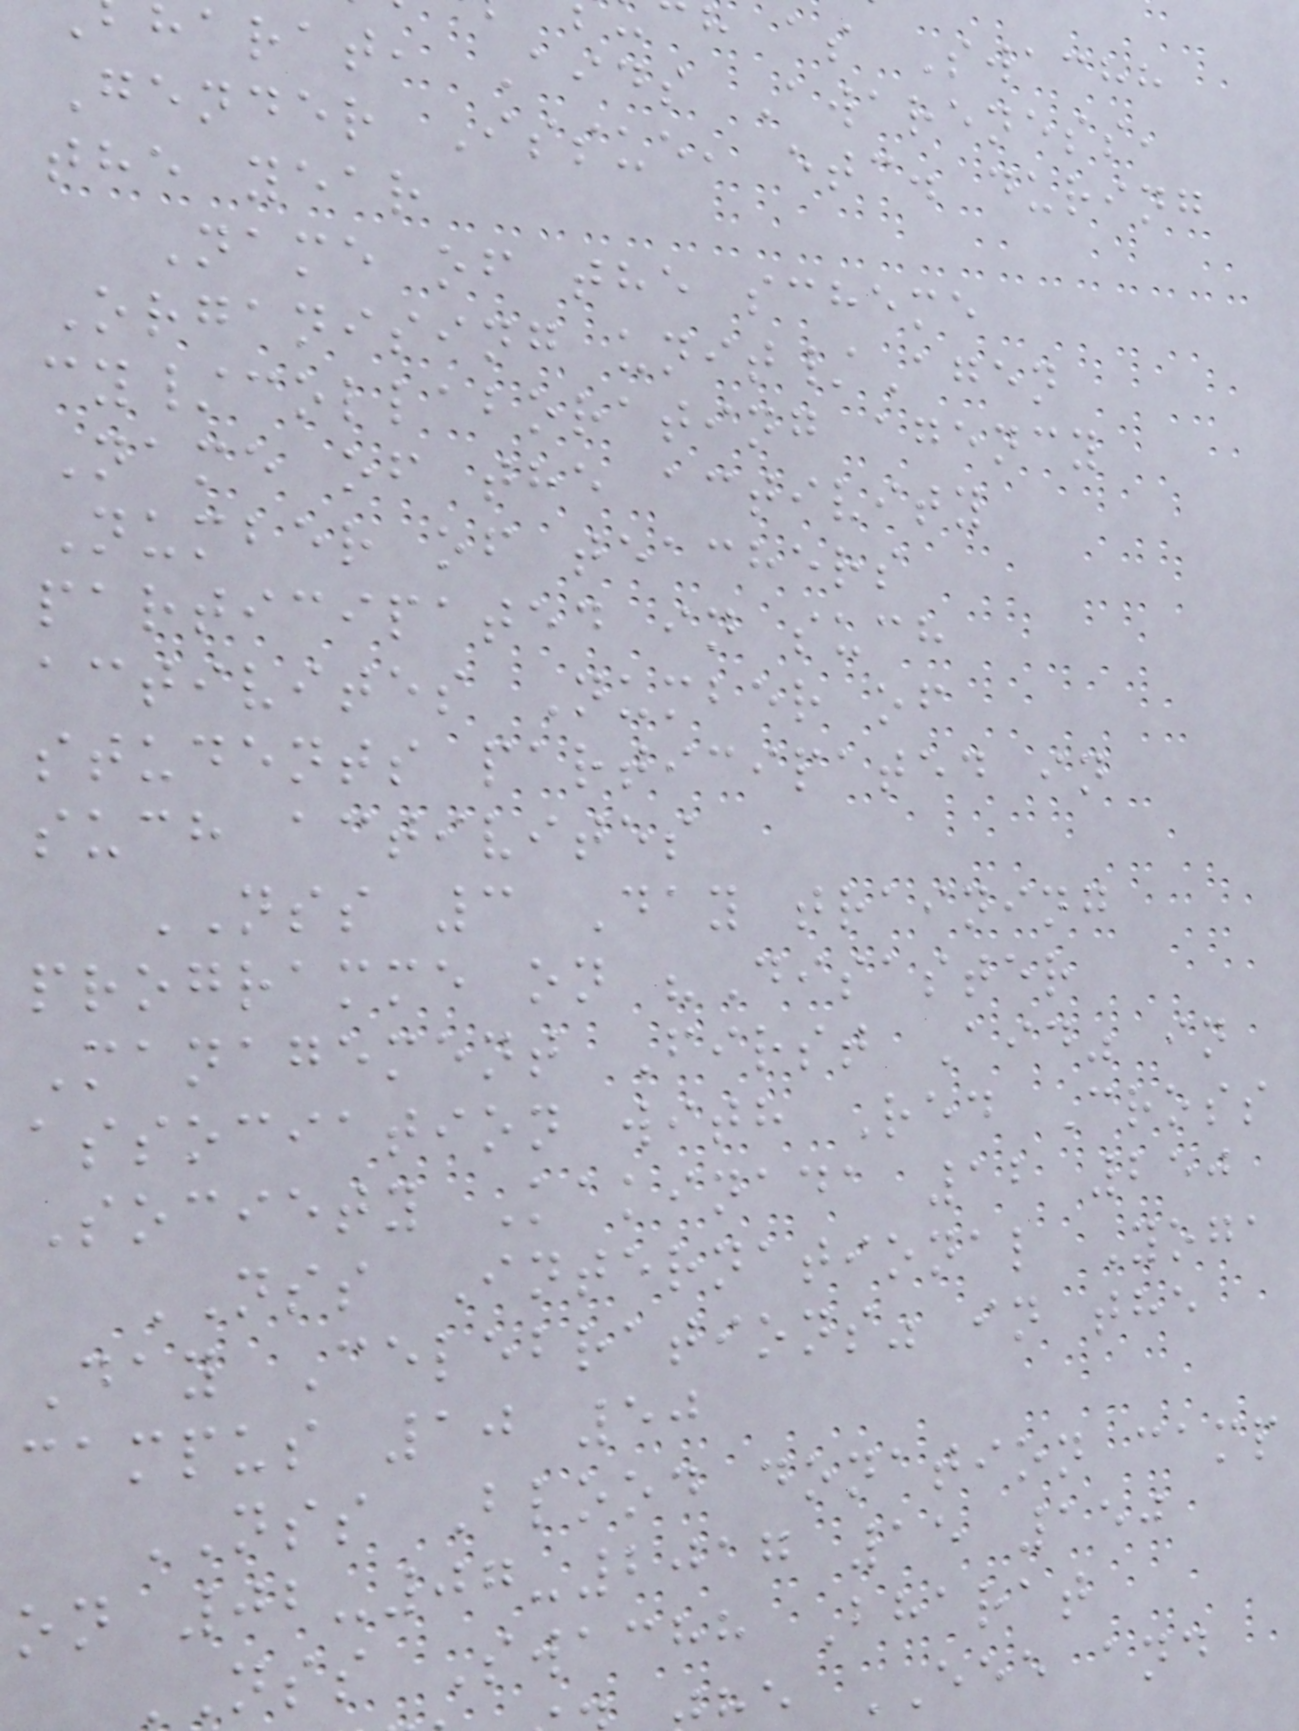h as Swachh
harat, Aids Awareness,
Gender Issue, etc. during
the year
Name of the scheme
Organising unit/Agen
cy/collaborating agency
Name of the activity
Number of teachers
participated in such
activites Number of
students participated in
such activites
NSS 3 Day training
programme on "Disaster
Management First Aid" in
association with Red Cross
Society Kakinada 12 250
NSS International Yoga
Day Celebrations" in the
campus 10 50
NSS Blood donation camp
on 02-07-2017 15 150
NSS Swachh Bharat
e EEE and
